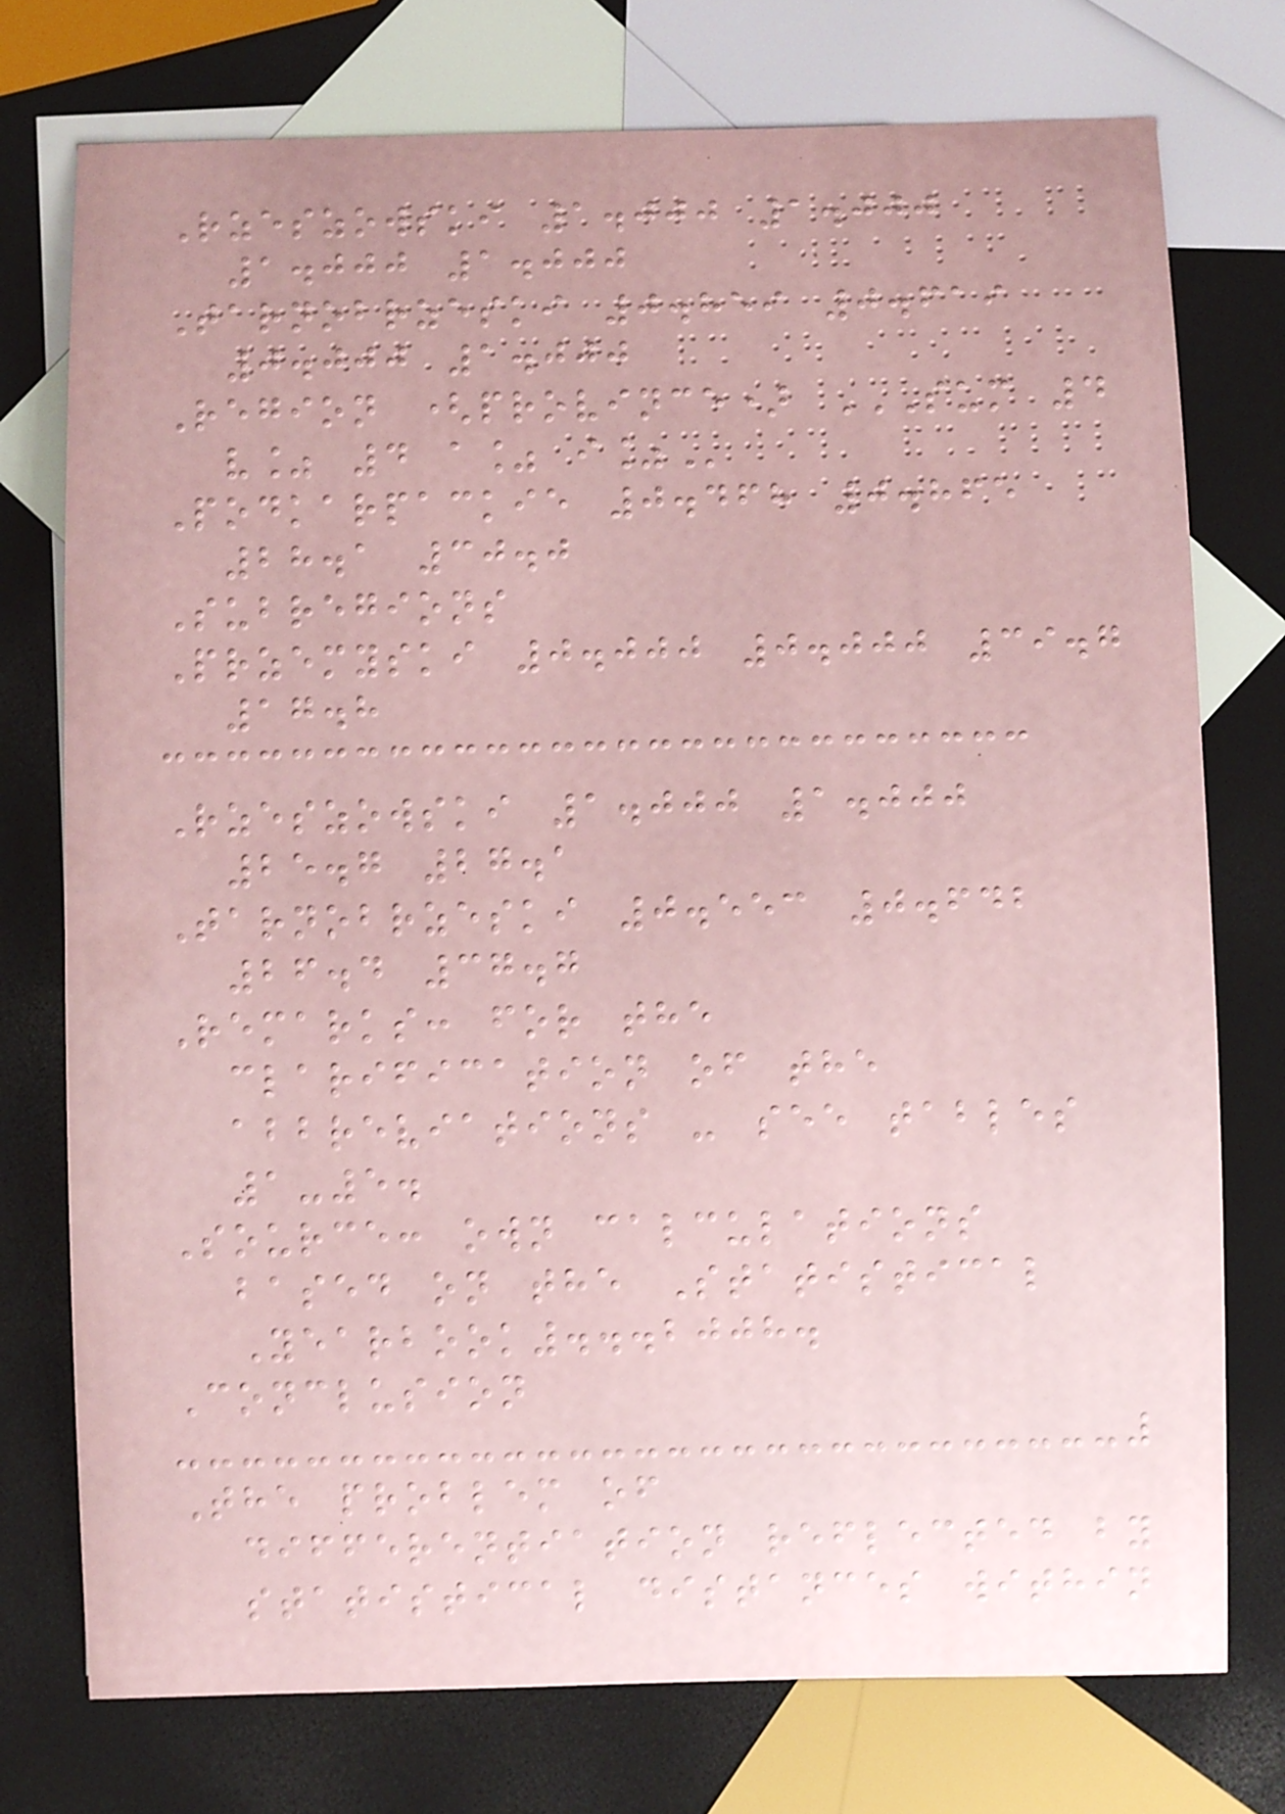Rzeszowski 1.000 1.000
1.000 1.000
Tarnobrzeski 0.859 0.619
0.000 1.000
Region (province) SUM 4
V% 4 A% I%
Podkarpackie 0.468 0.865
28.1 30.0
Subregions
Przemyski 0.000 0.000 39.7
17.8
Rzeszowski 1.000 1.000
25.7 27.1
Tarnobrzeski 0.553 0.642
26.4 37.7
Remarks: for the
clarification of the
abbreviations - see tables
1-5.
Source: own calculations
based on the Statistical
Yearbook...2008.
Conclusion
The problem of
differentiation reflected by
statistical distances within
